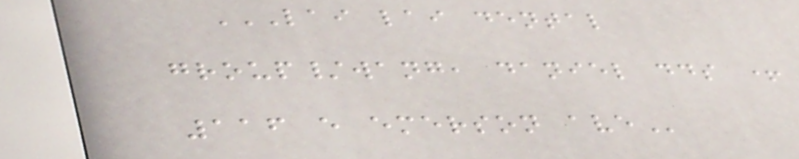LAI LAI DENTAL
GROUP/WANG, DANIEL DDS +
116 E EMERSON AVE
